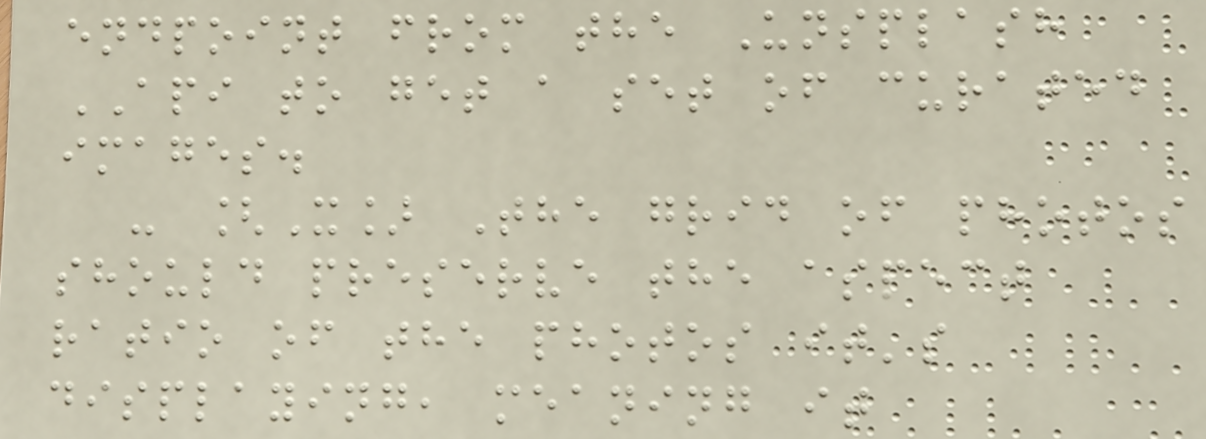endpoint from the Unsplash
API to get a set of curated
images.
- [X] The grid of photos
should preserve the aspect
ratio of the photos it's
displaying, meaning it
